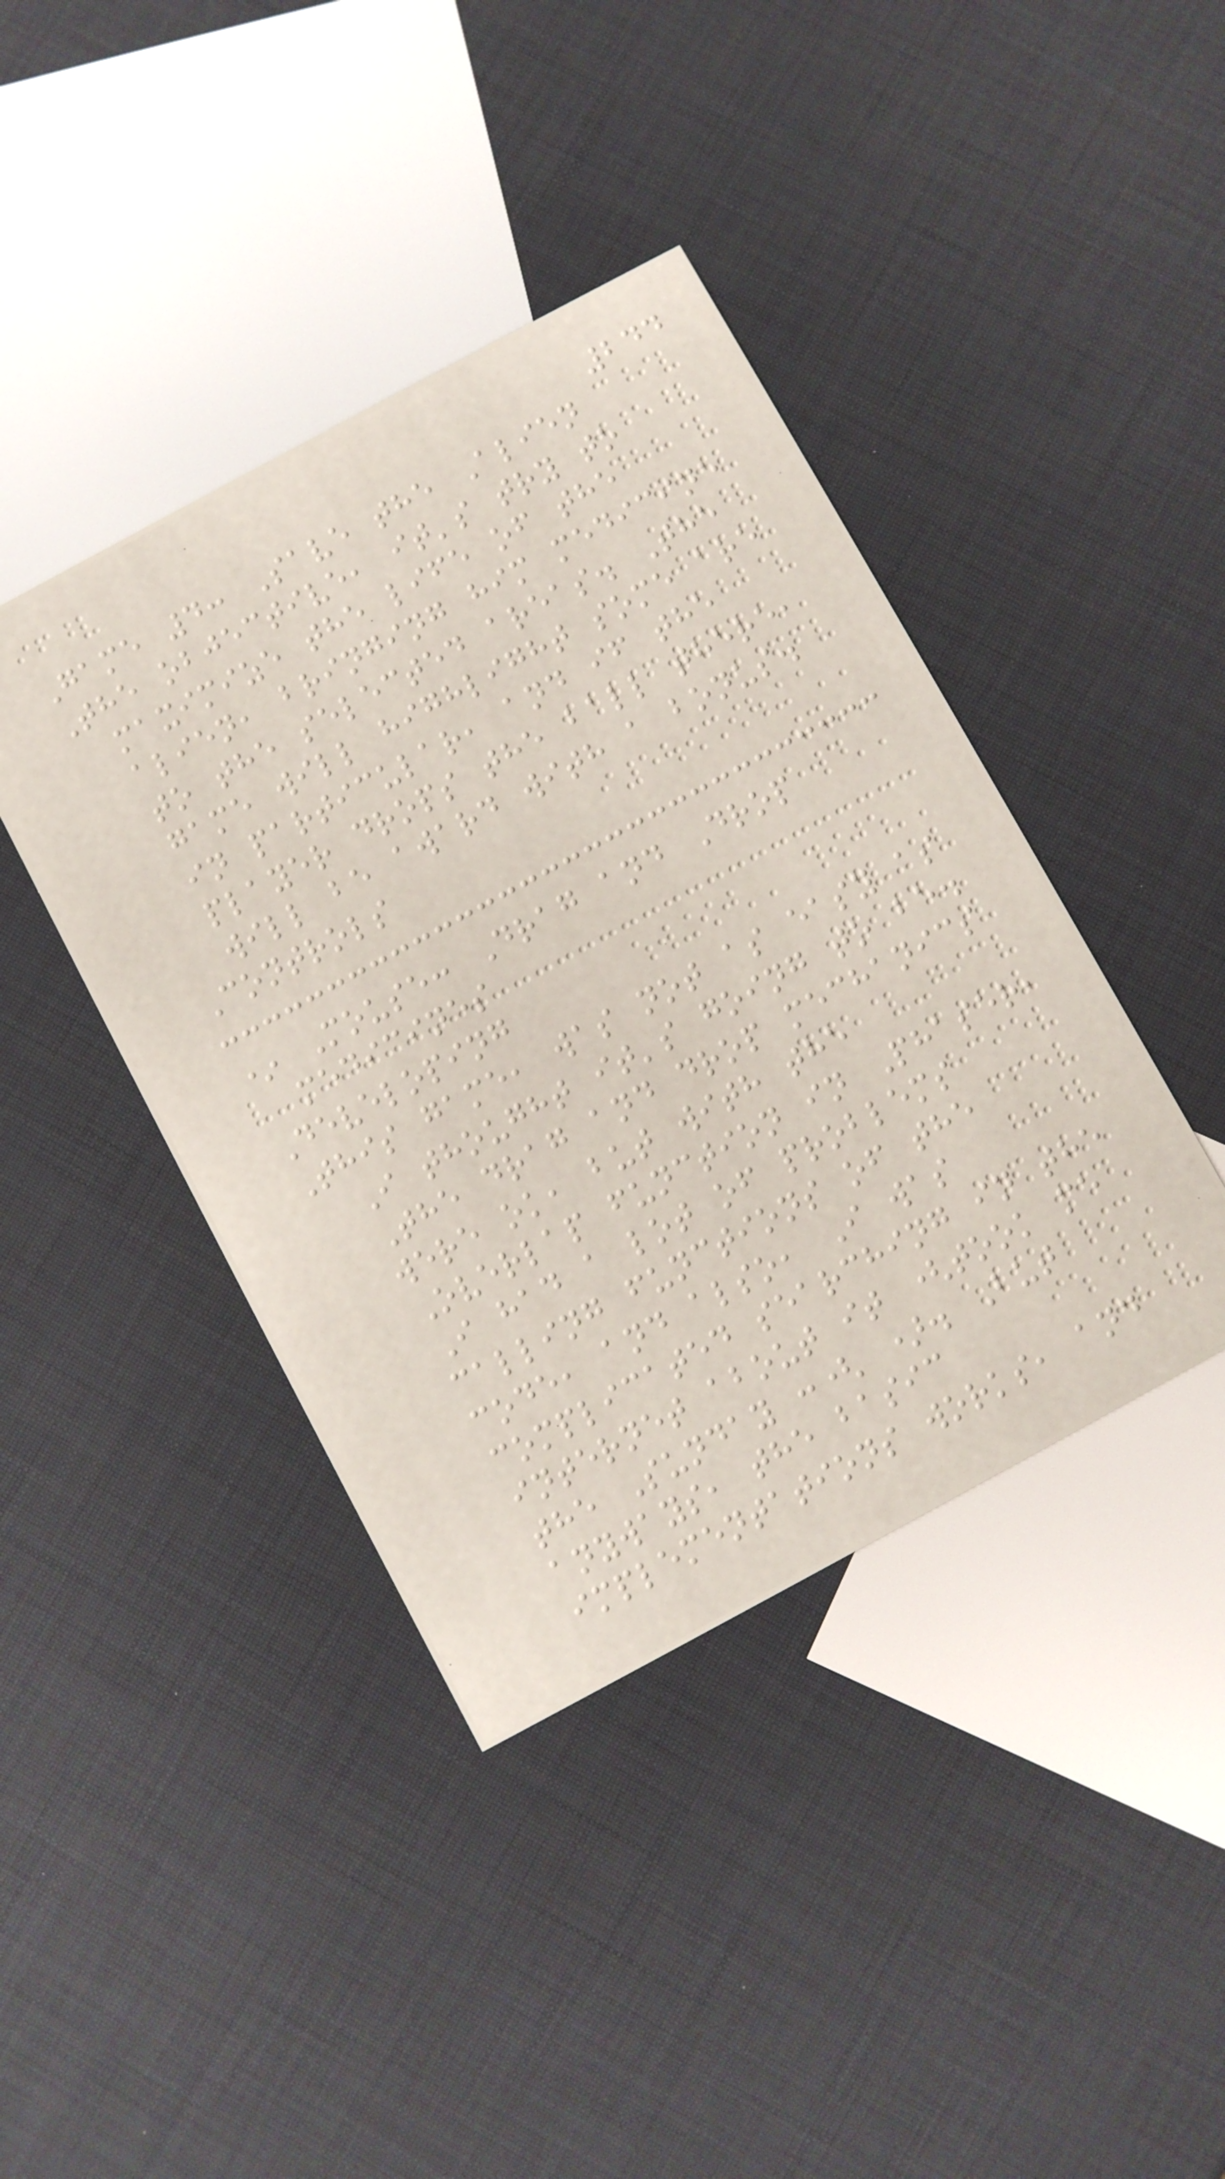244
Game 4: Save the Alien
The objective, it's try to
maximize the life of the
alien, bringing him medicine
to the selected areas. The
game will highlight some are
in particular, and if the
player drops the ball there,
will be award with a bonus.
Controls
* Mouse: Drag and Drop
medicines
Developing
This game, was not as easy as
I thought it's going to be.
The drag and drop mechanics
were ok, but with the
Overlap function in Phaser,
I had a lot of problems
calling functions of the
code, and also, I was
complicated searching in the
internet about it (took me
the Sunday :( ). But
anyways, the basic
implementations works, and
